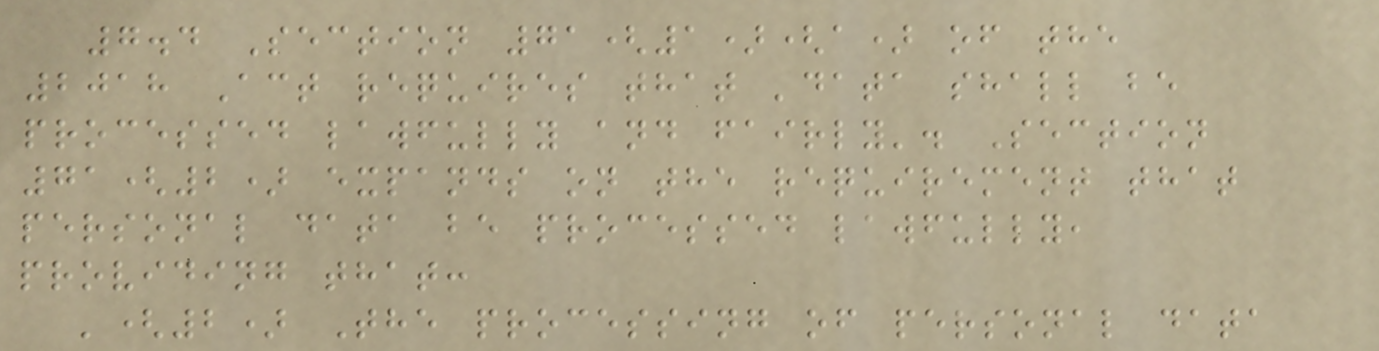7.4 Section 71(1)(a) of the
2018 Act requires that 'data shall be
processed lawfully and fairly'. Section
71(2) expands on the requirement that
personal data be processed lawfully,
providing that:
'(2) The processing of personal data
